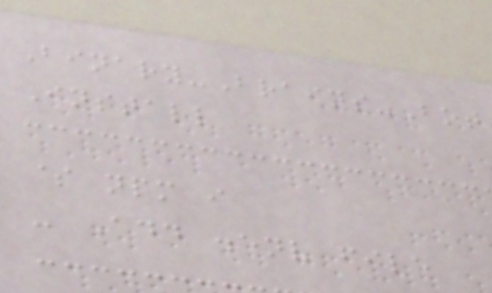Binary-Brains-Bot
Install
$ npm i
- Add .env file
